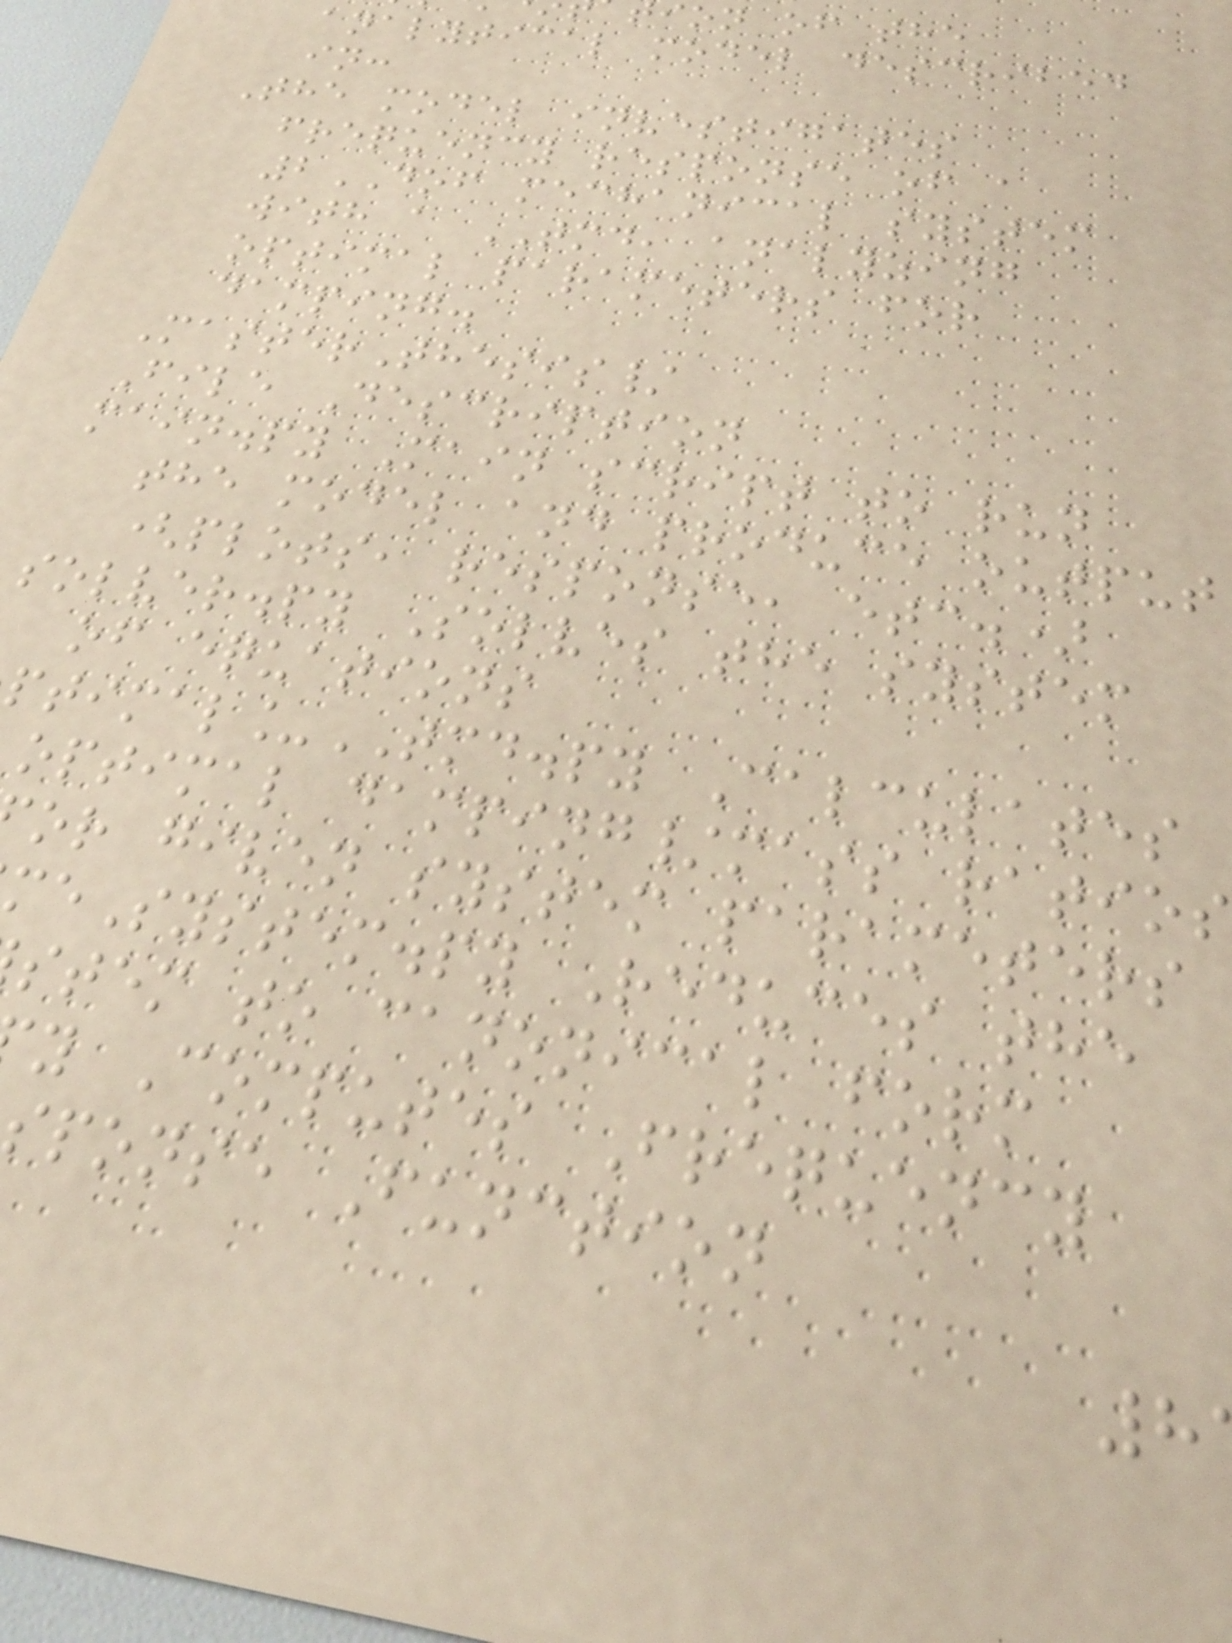on of the
analytical model described
in:
The model investigates
frequency response of a
2DOF mechanical system
with a TMD, analyzing
optimal parameters for
damping.
MasterThesis/
File Description
main.py Main script to run
the model and produce output
(plots, response, etc.)
solver.py Solves the system
of equations
ptimal_TMD.py Calculates
optimal damping/mass ratios
or given system parameters
meSystem.py Reduces the
stem to canonical form
y Computes Frequency
sponse Function
